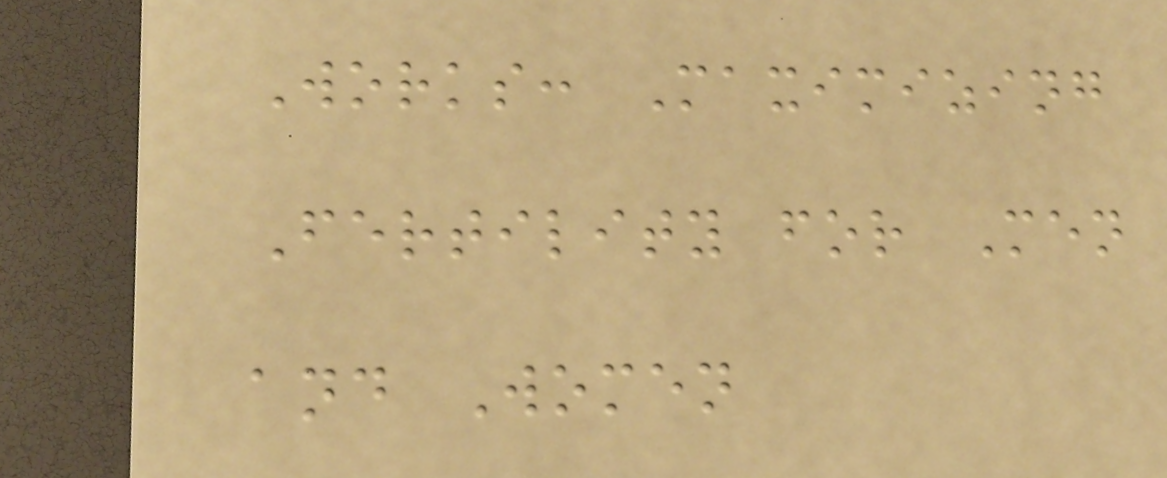Works: Maximizing
Fertility for Men
and Women
